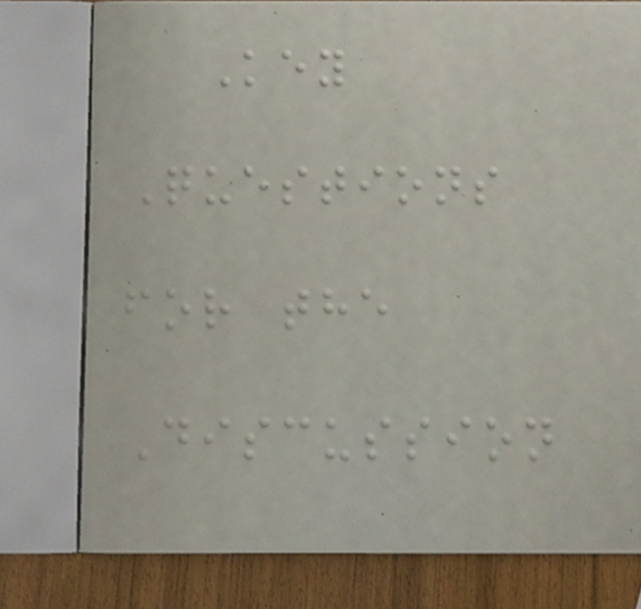Key
Questions
for the
Discussion
